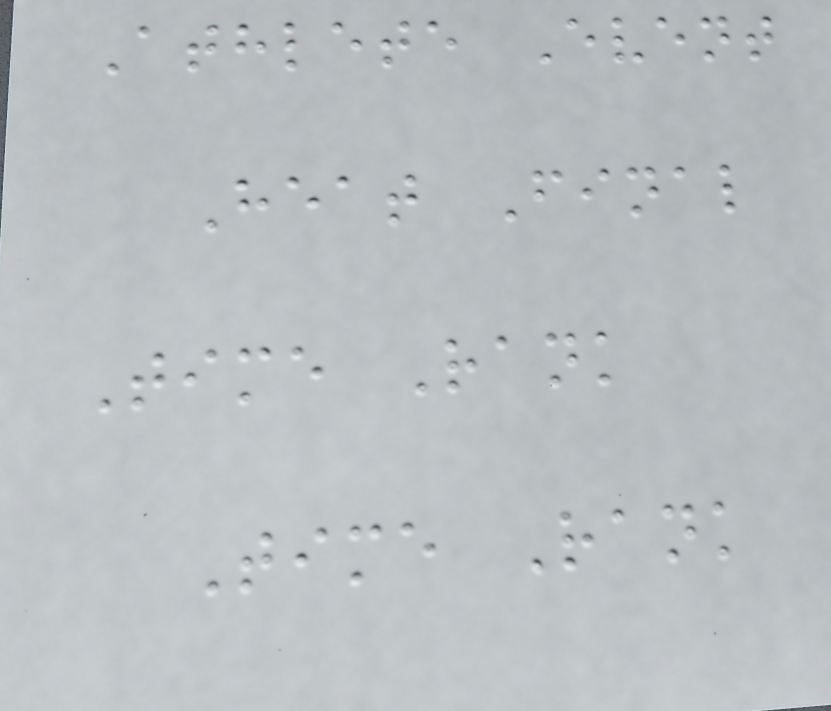Athlete Event
Heat Final
Time Rank
Time Rank
